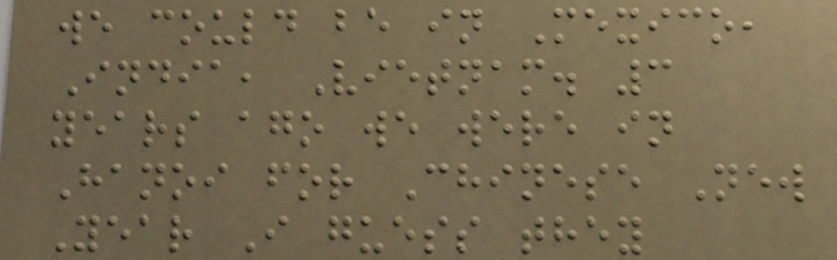we could be in Mexico,
India, Vietnam. 3
years ago we were in
Hanoi for Chinese New
Year I guess they
